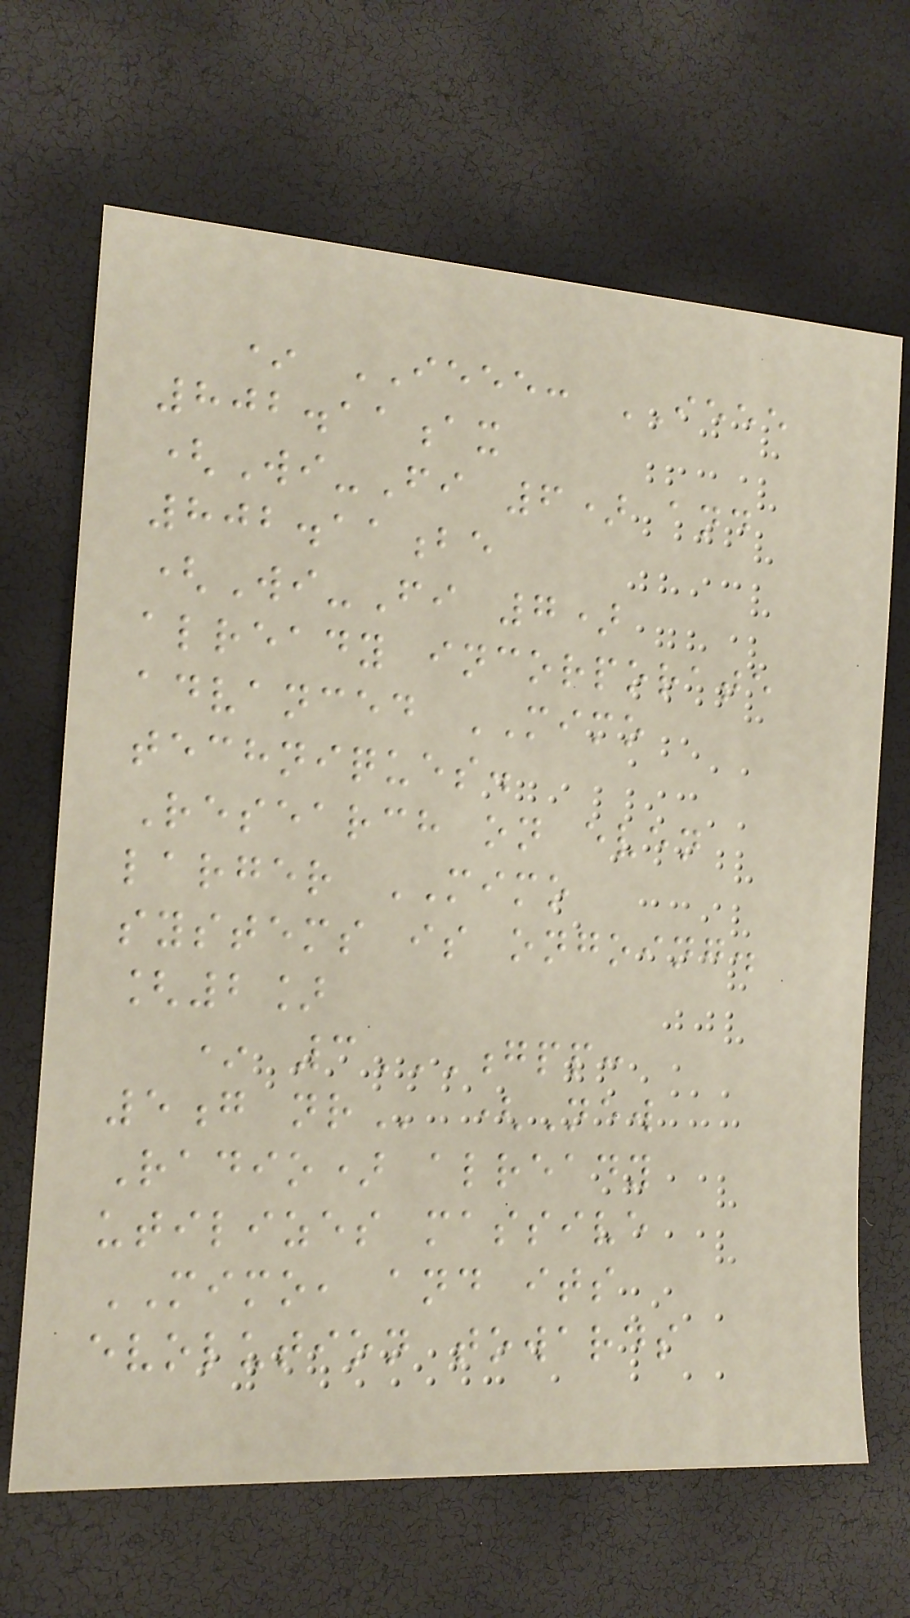* IEEE: IEEE
802.11ax
(Wi-Fi 6) and
802.11be
(Wi-Fi 7)
already incorporate
advanced MIMO
techniques.
Research on even
larger MIMO
systems is ongoing.
[2]
* 3GPP:
5G NR (New
Radio) already
utilizes massive
MIMO, and its
evolution towards
